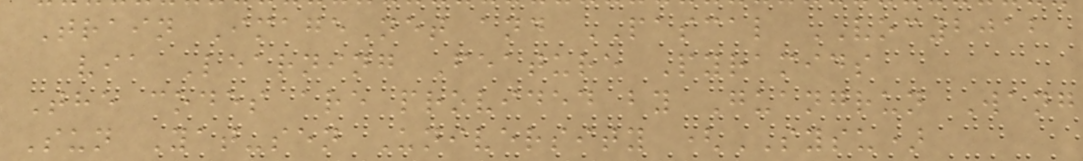Train ImageNet and PASCAL VOC2012
via Learning Feature Pyramids
The codes are provided by Guangrun Wang
Sun Yat-sen University (SYSU)
